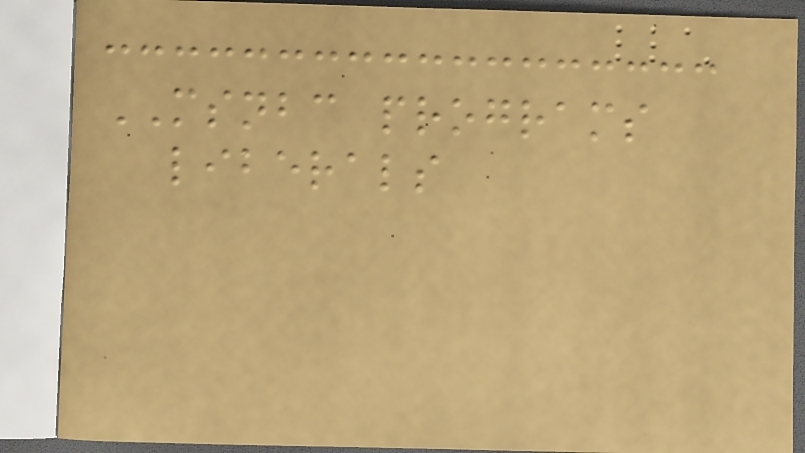MSNBC programs
liberals
